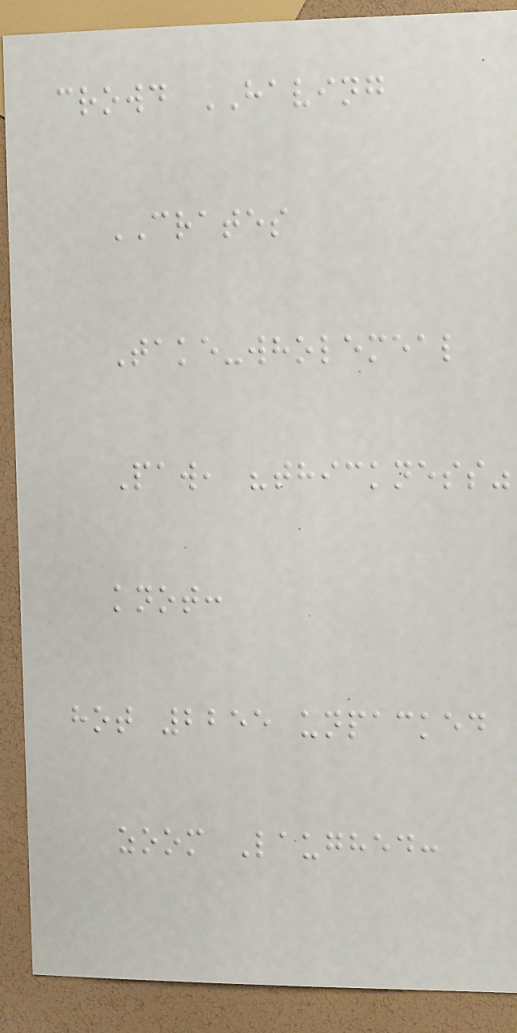crowd HAVING
CRATES
Take-wholemeal
Paw, "thickness"
knot:
hot 2255 unpacked
zoom Laughed:
